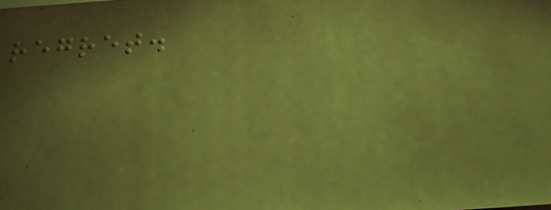regret.
